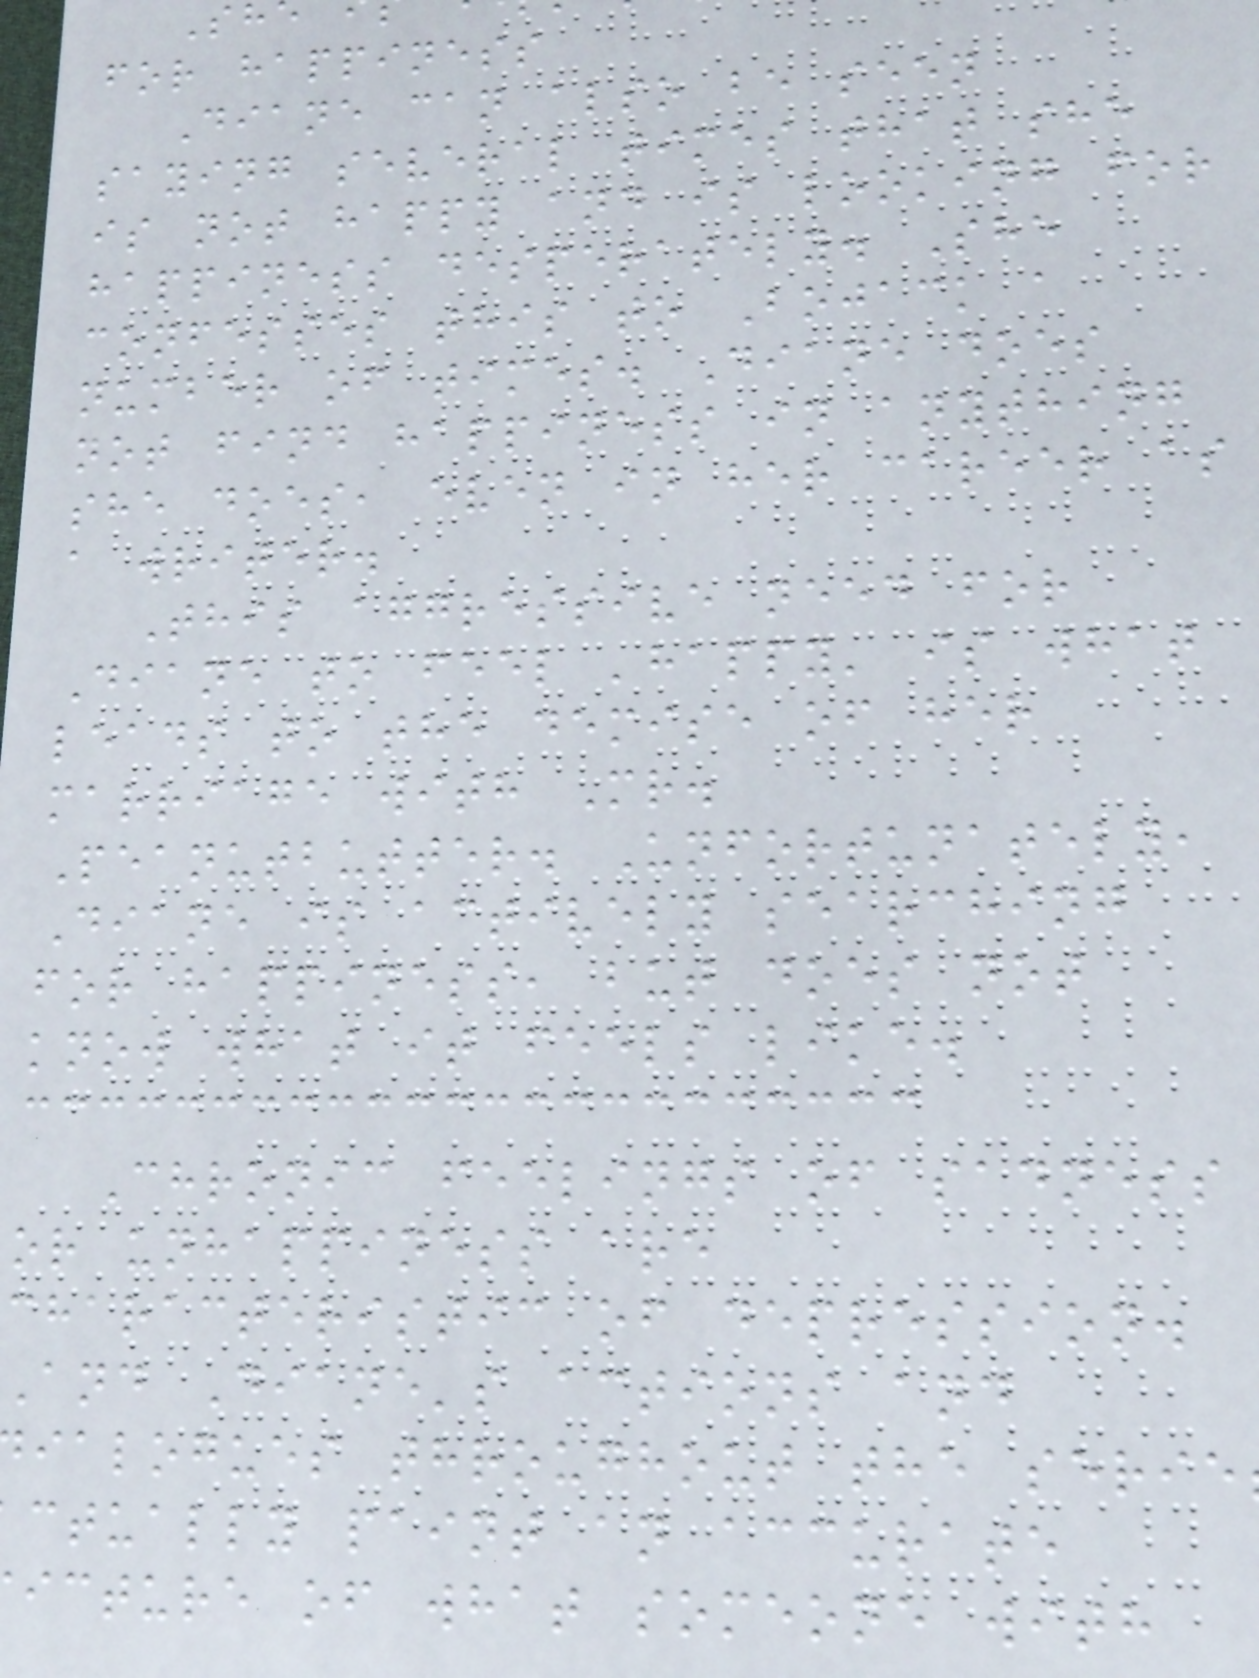for happiness
Diane can also be seen
saying several times that she
is not happy and is looking for
happiness desperately. She
confesses this to Bojack a
number of times. Diane does
not find happiness in anything
she does, even in her career as
a writer.
This aggressive need for
Diane to feel 'happy' is what
leads to the demise of her
marriage with Mr.
Peanutbutter. Unfortunately,
Diane is actively searching
for happiness, but does not
know what it feels like.
Chronic feelings of sadness
or unhappiness are
characteristic of depression.
And Diane's actions and
ialogues throughout the serie
ctually paint an accurate
icture of what someone with
